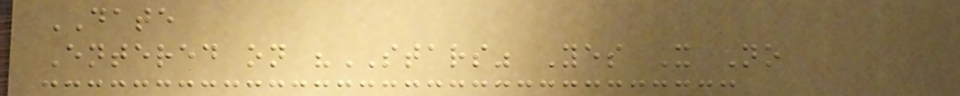DATE
Entered on "STARS" Yes X No
